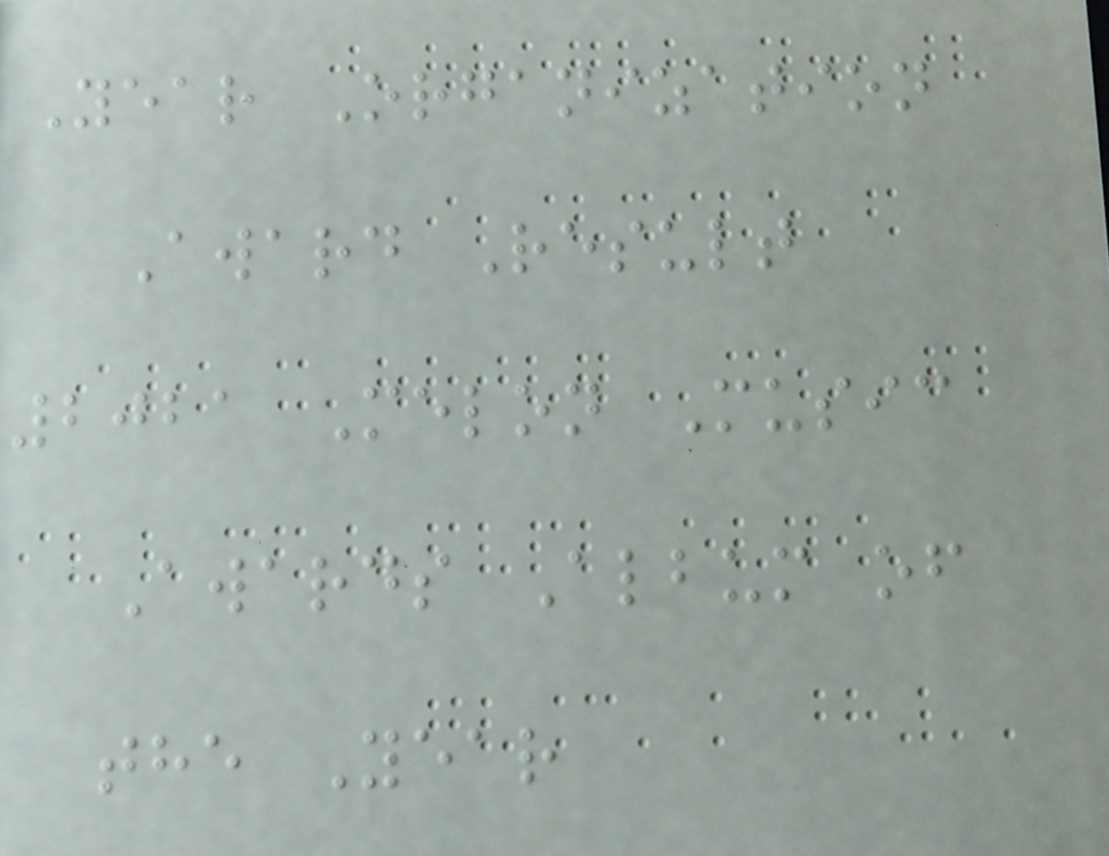Year Organization
Award Result
2021 Melon Music
Awards Album of
the Year
